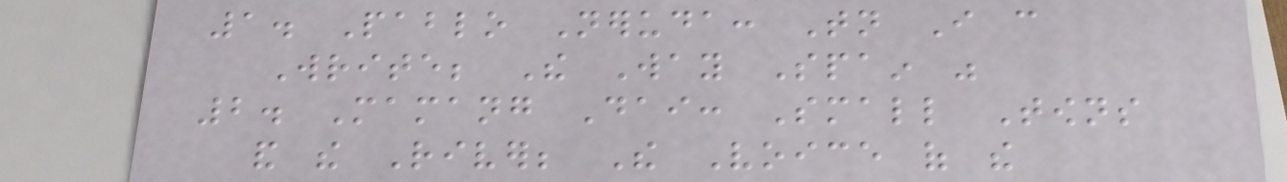1. Pablo Neruda: Tonight I can
Write; The Way Spain was
2. Mamang Dai: Small Towns
and the River; The Voice of the
